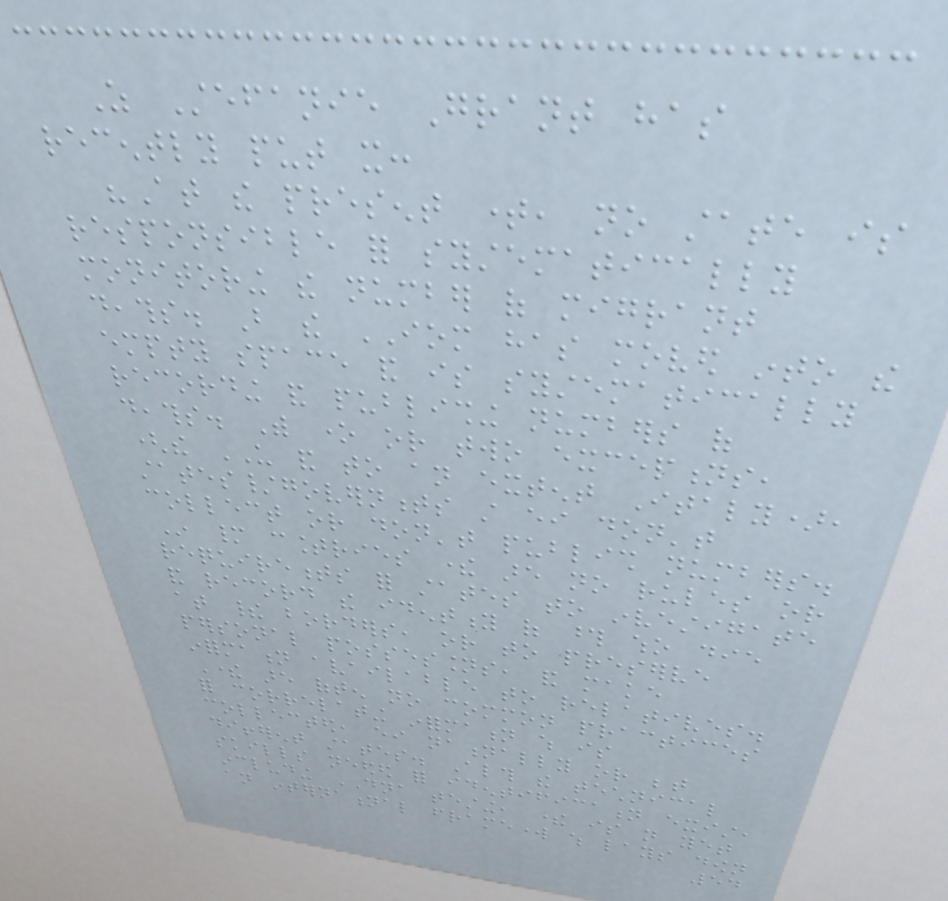As Stefanie Grant has
recently put it:
"At the present time, no state is
responsible for systematically
monitoring the number of migrant
deaths. But the IOM has moved into the
empty space and is systematically
recording and publishing numbers of
deaths. With one or two exceptions,
(the US and to an extent Italy),
states/governments still either don't
collect or don't publish numbers.
In many countries there are no rules or
requirements for states to investigate
and record the identity of those who die
at their borders, or to preserve
personal possessions, and make
information available to relatives.
There are often no common practices
for correlating information which is
collected, either nationally or between
different states. Although the technical
skills needed for identification exist,
including DNA testing, there is not yet
an international framework which lays down
54
